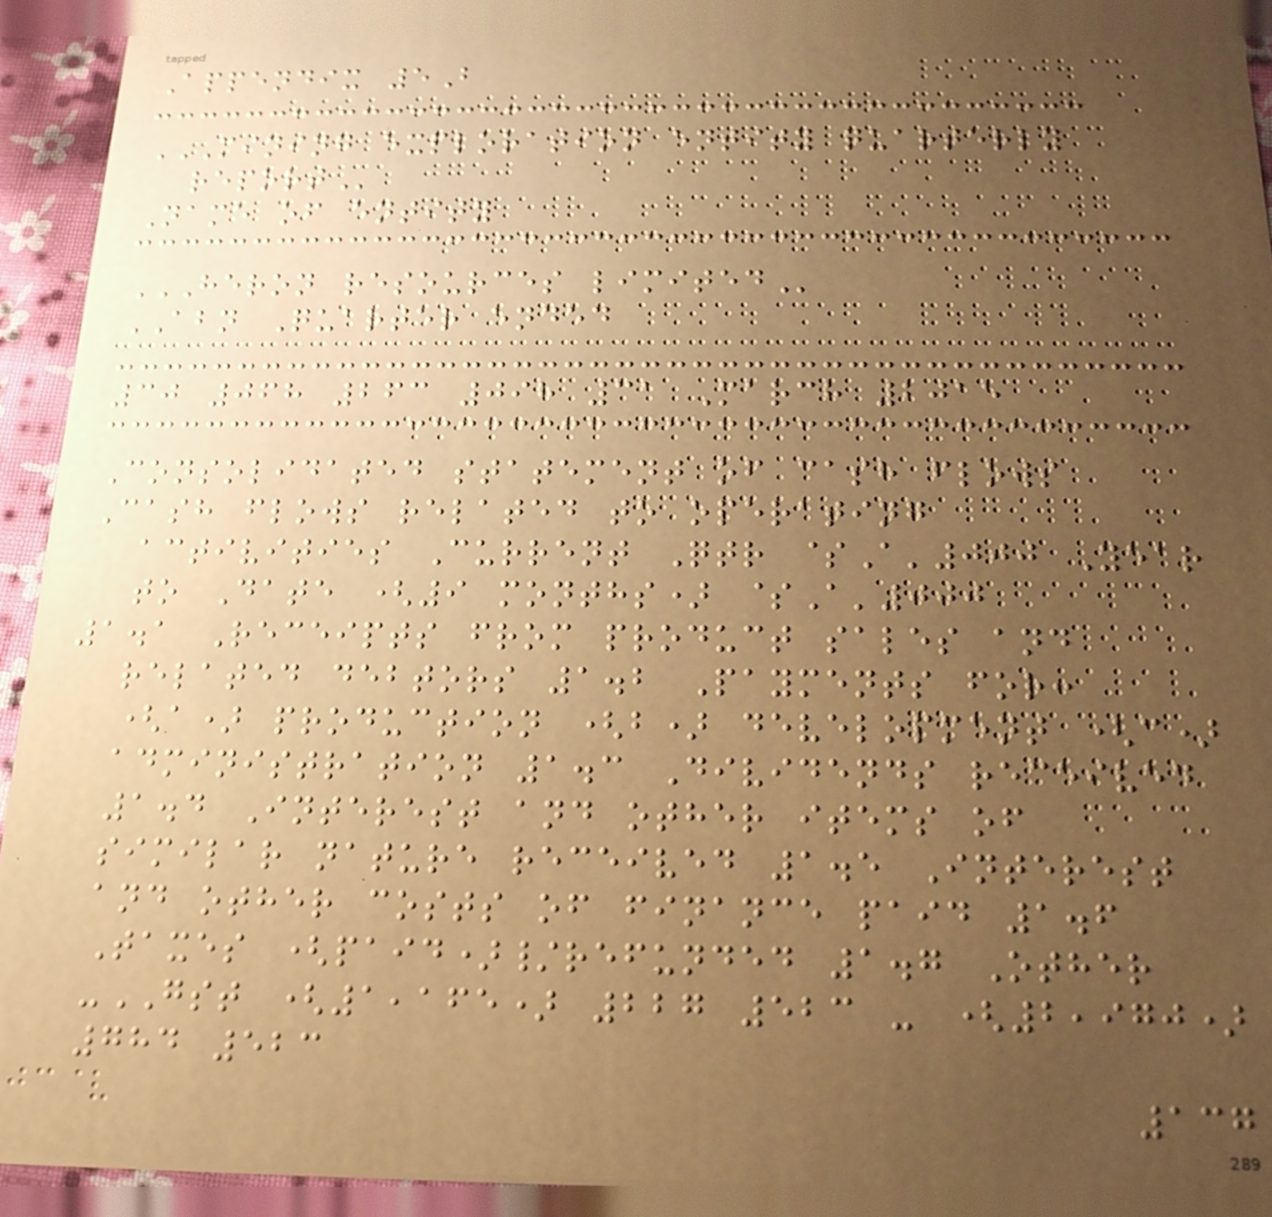Appendix 5B
MINING EXPLORATION ENTITY QUARTERLY
REPORT
Name of entity
HERON RESOURCES LIMITED
ABN Quarter ended
30 068 263 098 31 March 2015
Consolidated statement of cash flows
Cash flows related to operating
activities Current Qtr $A'000 Year
to Date (9 months) $A'000
1.1 Receipts from product sales and
related debtors 1.2 Payments for:
(a) production (b) development (c)
administration 1.3 Dividends received
1.4 Interest and other items of
similar nature received 1.5 Interest
and other costs of finance paid 1.6
Taxes (paid)/refunded 1.7 Other
-GST (1,165) 227 523 - (2,970)
784 523
137
